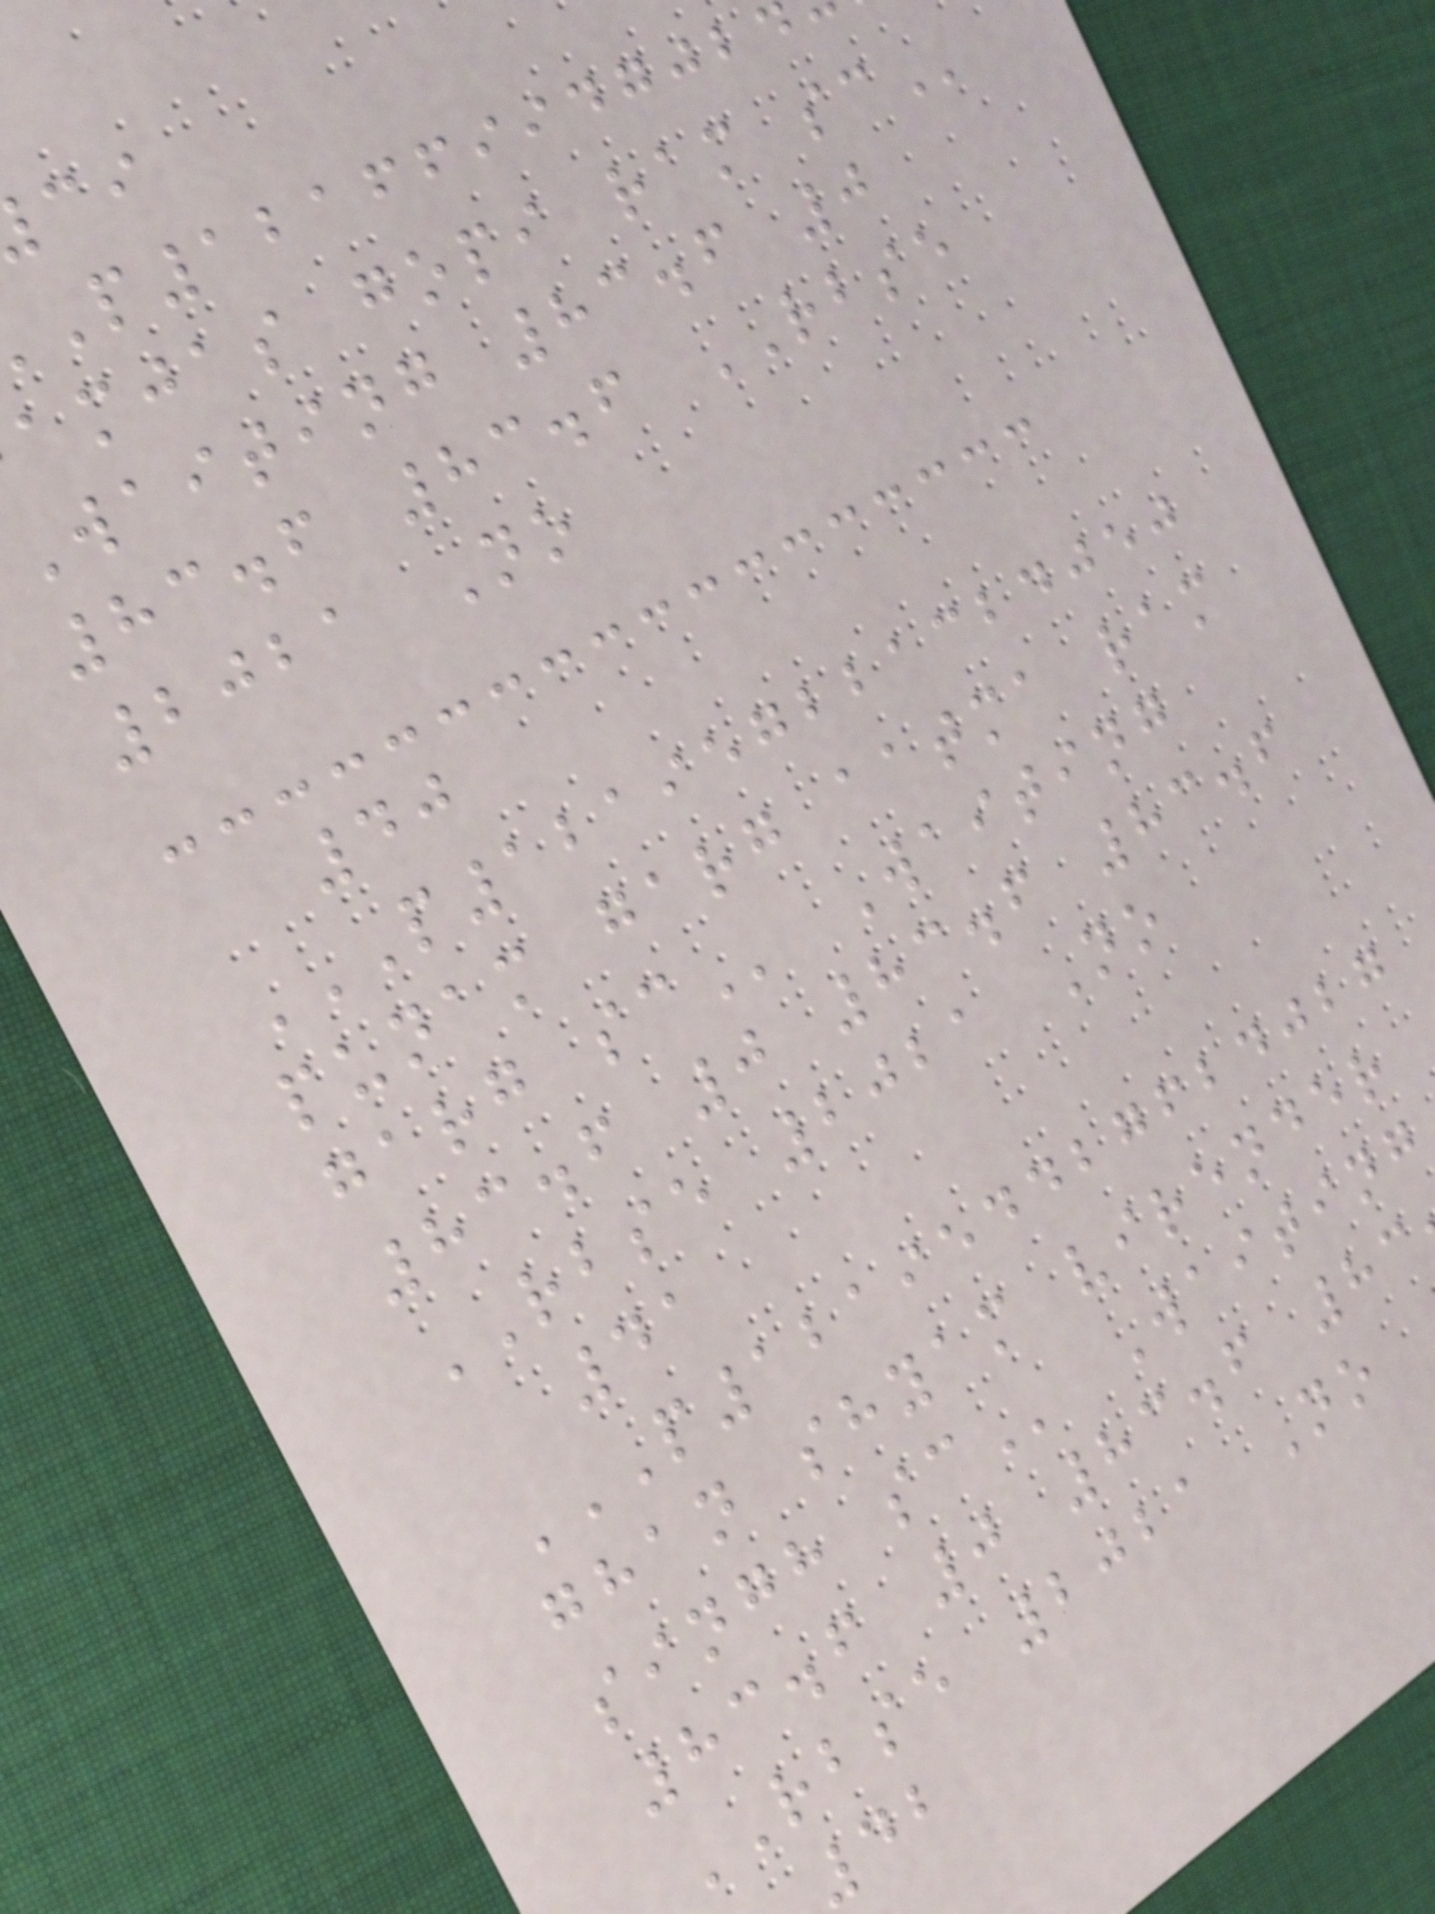amjas gopi ram
Waiting 83.6 0
83.6 83.6 RBSE
2021 No
40
P121957221324050
punam garg aatma ram
83.6 0 83.6 83.6
RBSE 2021 No
41
P121954427624027
ghan shyam virender
singh
83.6 0 83.6 83
RBSE 2021 No
42
